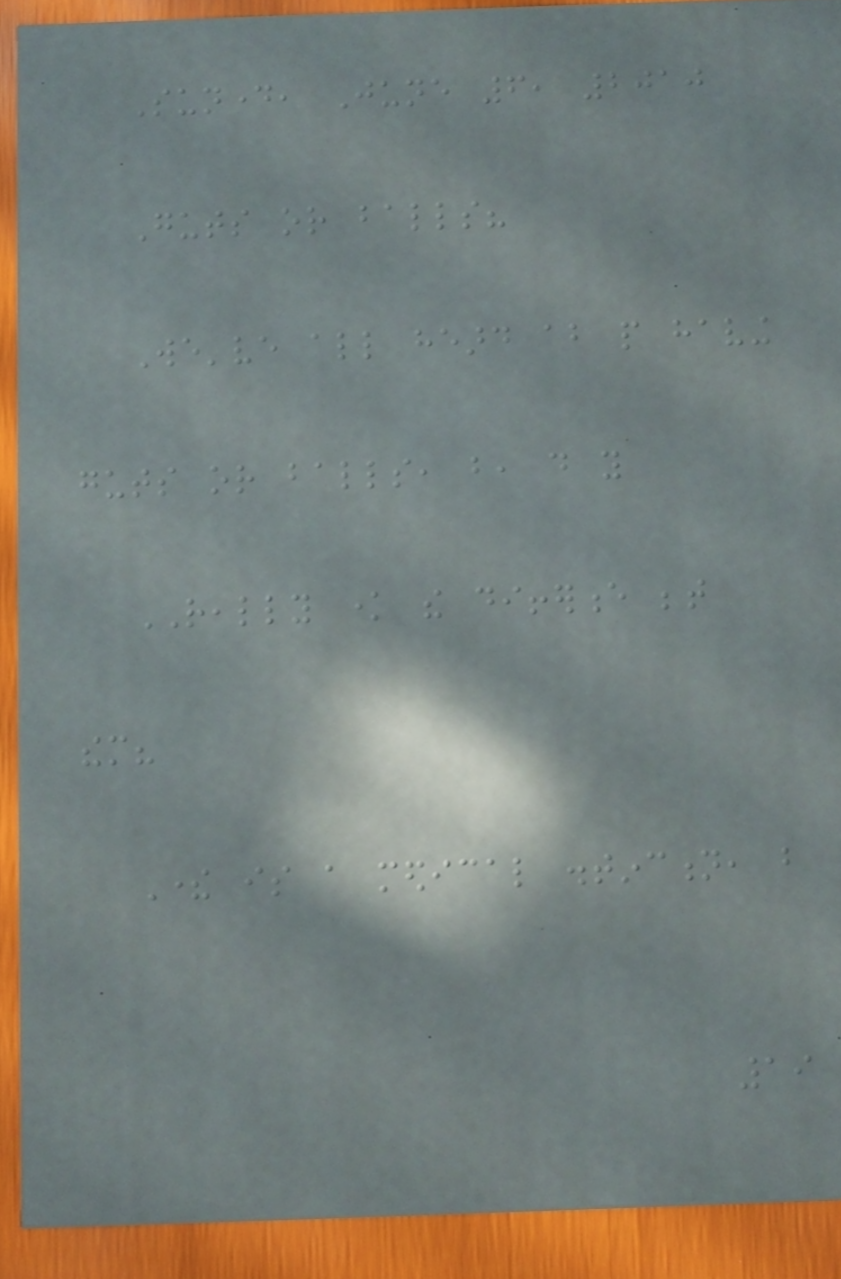Sunday, June 6, 2010
Guts or balls?
We've all heard about people having
guts or balls, but, do you
REALLY know the difference between
them?
There is a medical distinction, but
19
